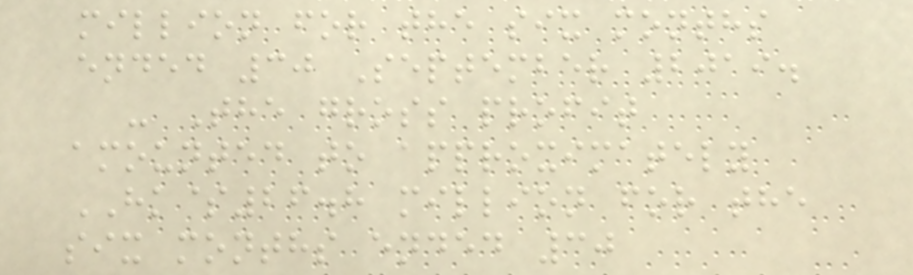million for the six months
ended 30 September 2019.
- The gross profit
amounted to approximately
HK$26.8 million for the
six months ended 30
